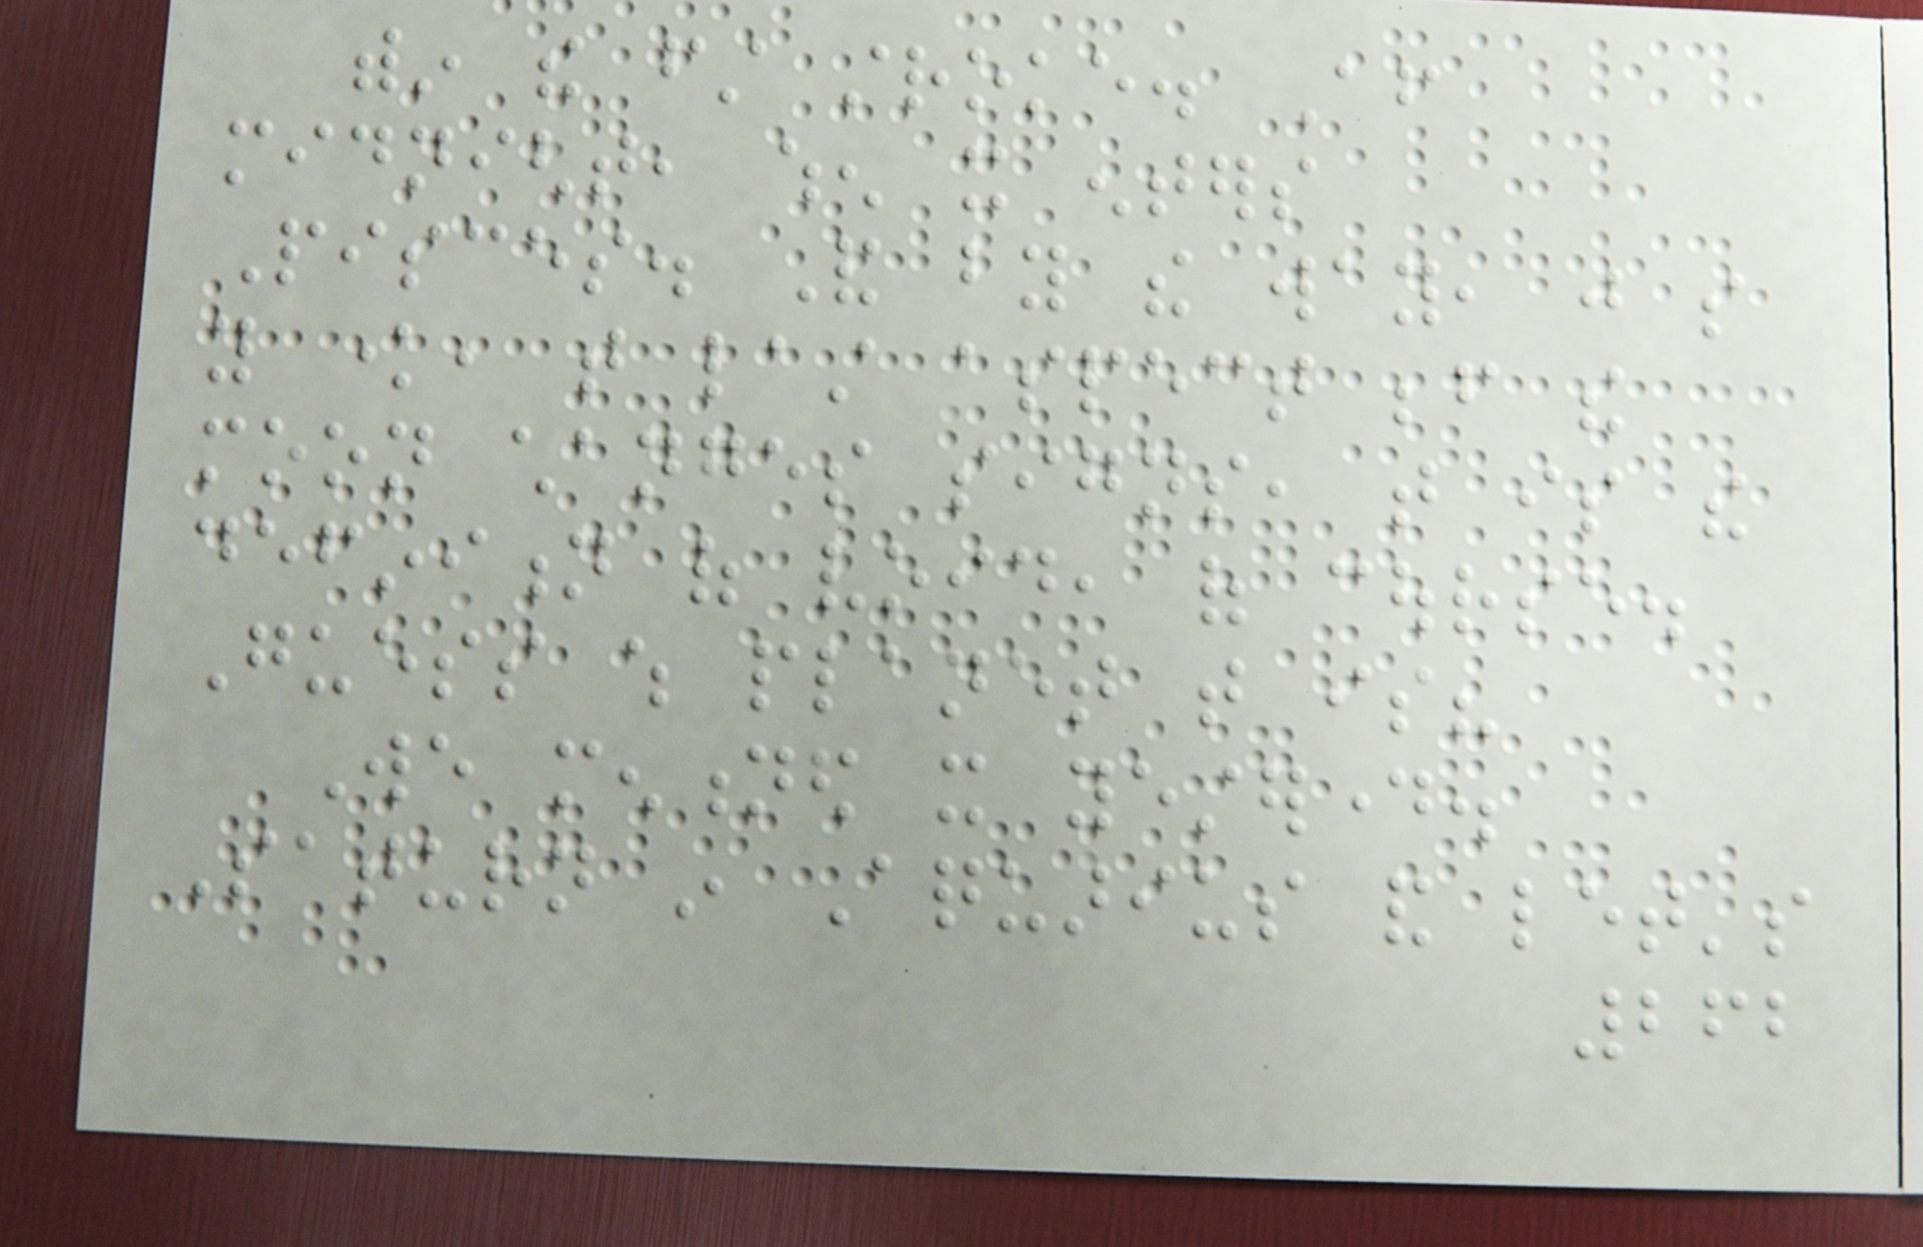within the first stroke. After
midnight, when it enters
Pisces. And by the way, just so
you know, that last aspect before the
moon changes signs, that is the
definition of void, of course.
Guess which planet that is?
We mentioned it yesterday.
Saturn in Aquarius and let's
262
